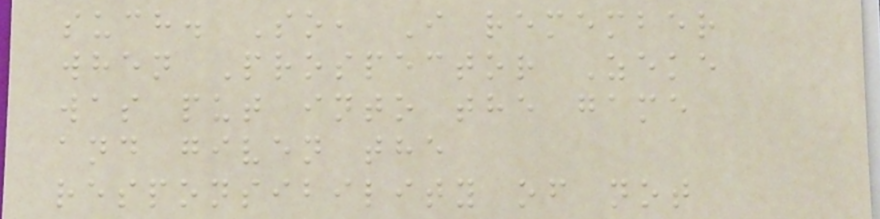such. So, I remember
when Prospector Zeke
was put into the game
and given the
responsibility of not
